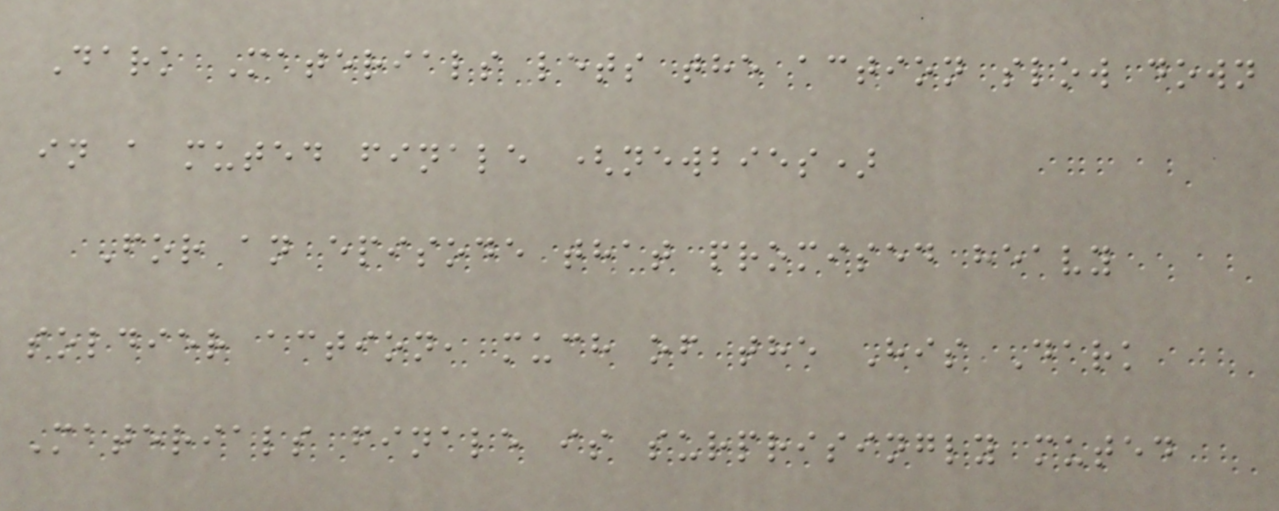Dark Materials lets the action slow down
in a muted finale (newbies)
For an episode that promised heavy
soldier action, much of the His Dark
Materials finale is surprisingly muted
